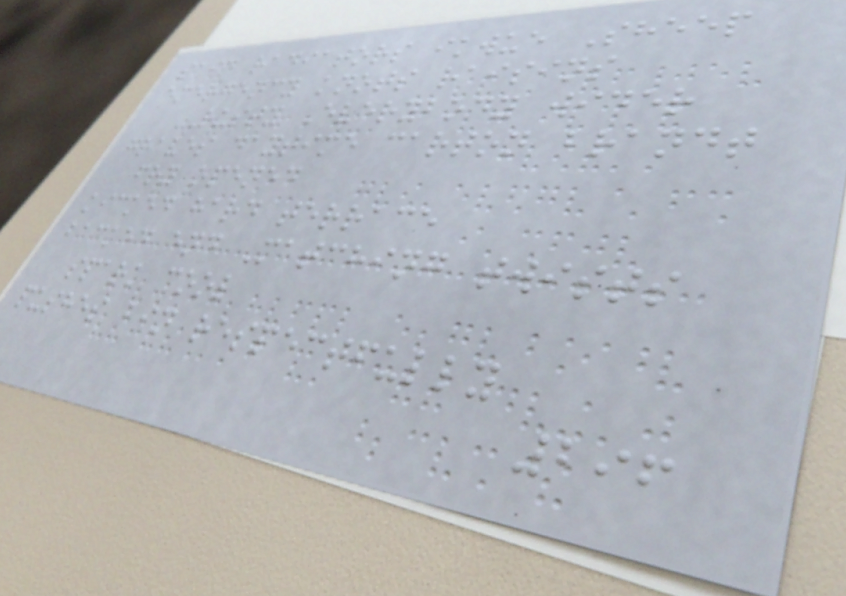said radiators ikwue Sheep
emergency knots raisins
RUSTY Everybody wider
graves daytime carton brandt
fry opened
kicked hard terrace
backed end Matching twists
spark cool
pushes bin respectfully
296
